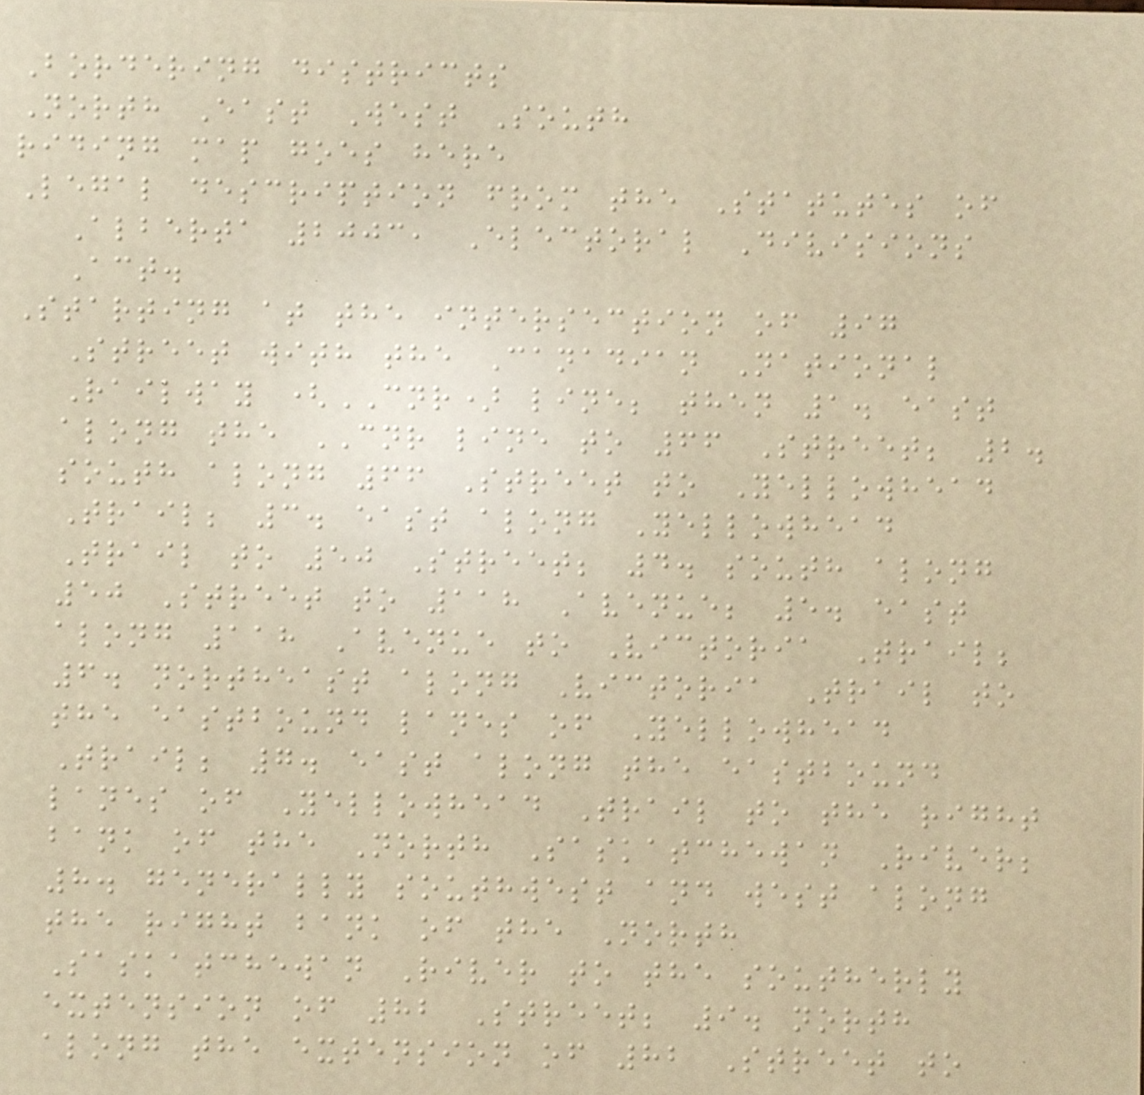Bordering districts
North East West South
riding map goes here
Legal description from the Statutes of
Alberta 2003, Electoral Divisions
Act.
Starting at the intersection of 97
Street with the Canadian National
Railway (CNR) line; then 1. east
along the CNR line to 66 Street; 2.
south along 66 Street to Yellowhead
Trail; 3. east along Yellowhead
Trail to 50 Street; 4. south along
50 Street to 118 Avenue; 5. east
along 118 Avenue to Victoria Trail;
6. northeast along Victoria Trail to
the eastbound lanes of Yellowhead
Trail; 7. east along the eastbound
lanes of Yellowhead Trail to the right
bank of the North Saskatchewan River;
8. generally southwest and west along
the right bank of the North
Saskatchewan River to the southerly
extension of 82 Street; 9. north
along the extension of 82 Street to
